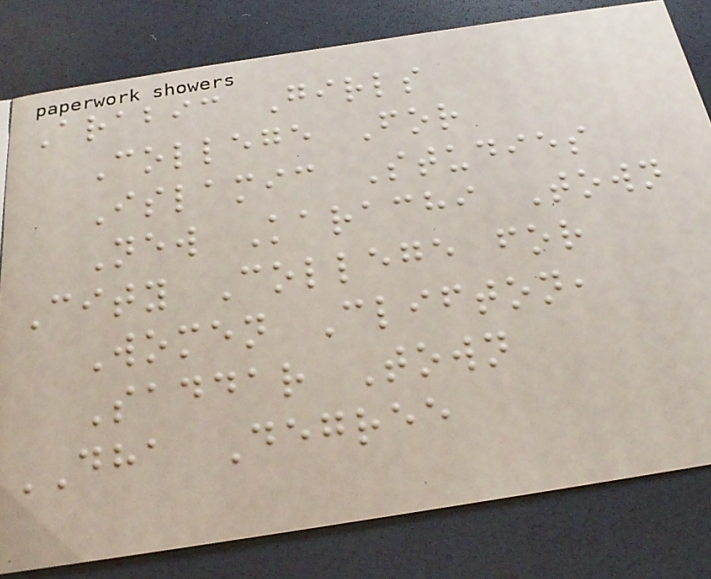Arabic Girls
College For
Islamic Studies
New Karachi Town
City College for
Women Clifton,
Saddar Town
DHA Degree
